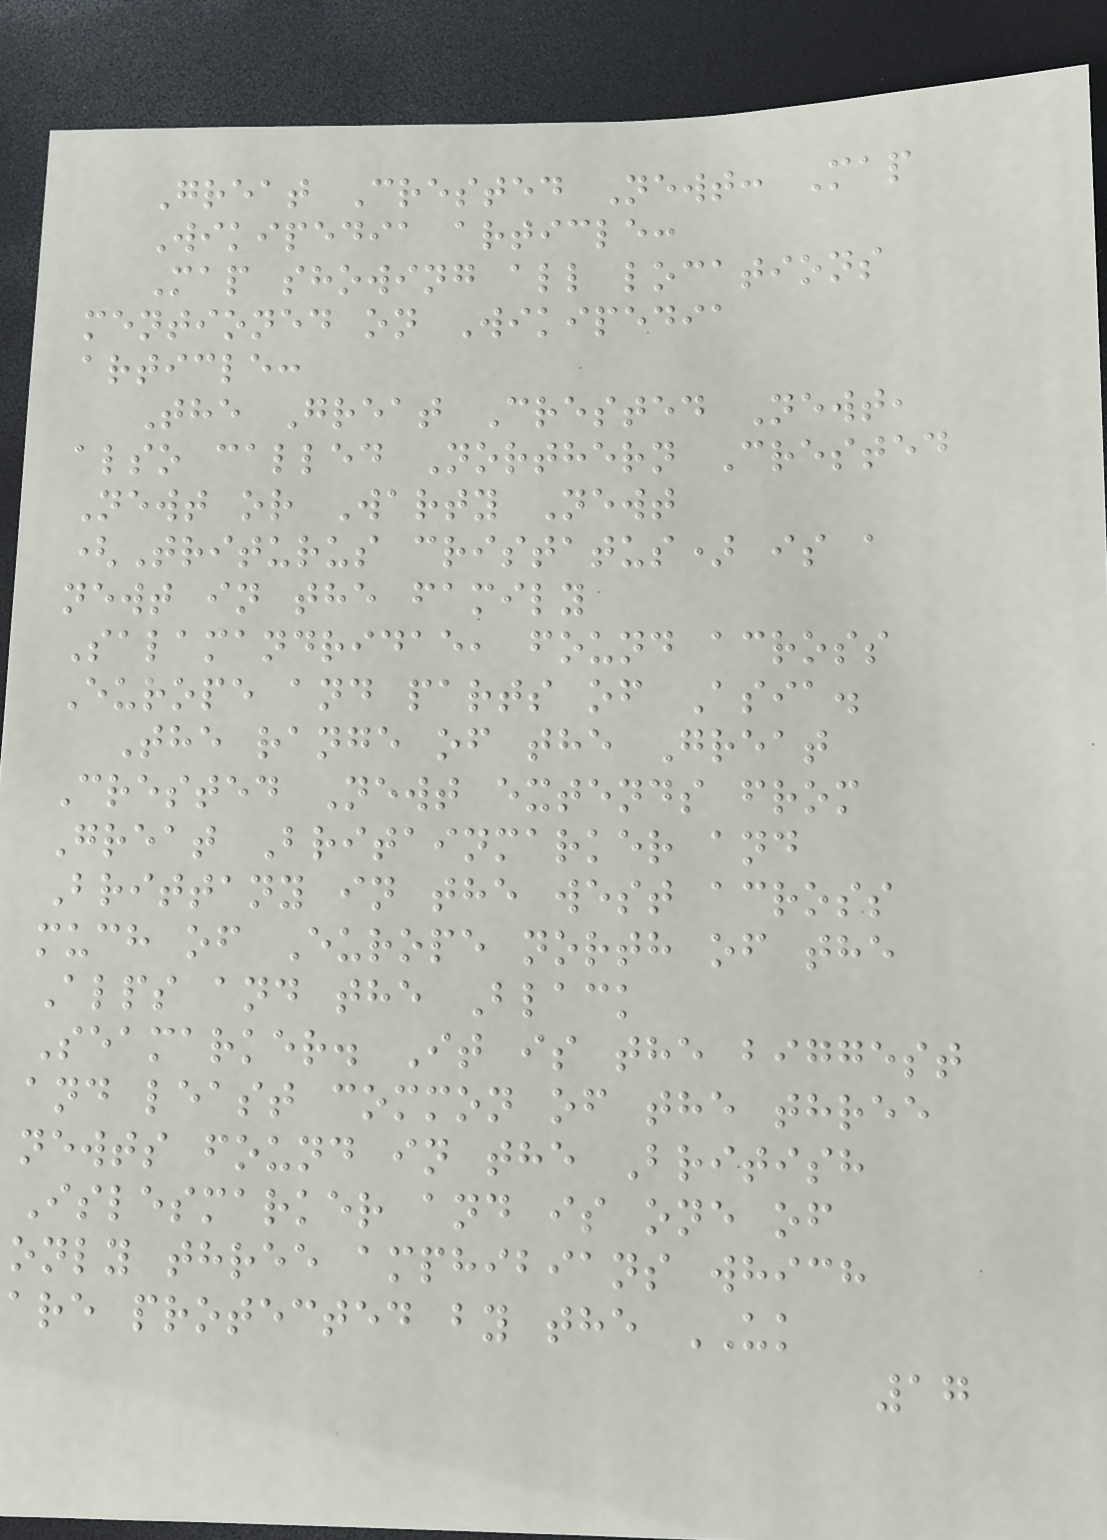Great Crested Newt: Map
Wikipedia article:
Map showing all locations
mentioned on Wikipedia
article:
The Great Crested Newt,
also called Northern Crested
Newt or Warty Newt
(Triturus cristatus) is a
newt in the family
Salamandridae, found across
Europe and parts of Asia.
The range of the Great
Crested Newt extends from
Great Britainmarker and
Brittany in the west across
much of Europe north of the
Alps and the Black
Seamarker. It is the biggest
and least common of the three
newts found in the British
Islesmarker and is one of
only three amphibians which
are protected by the UK
17
